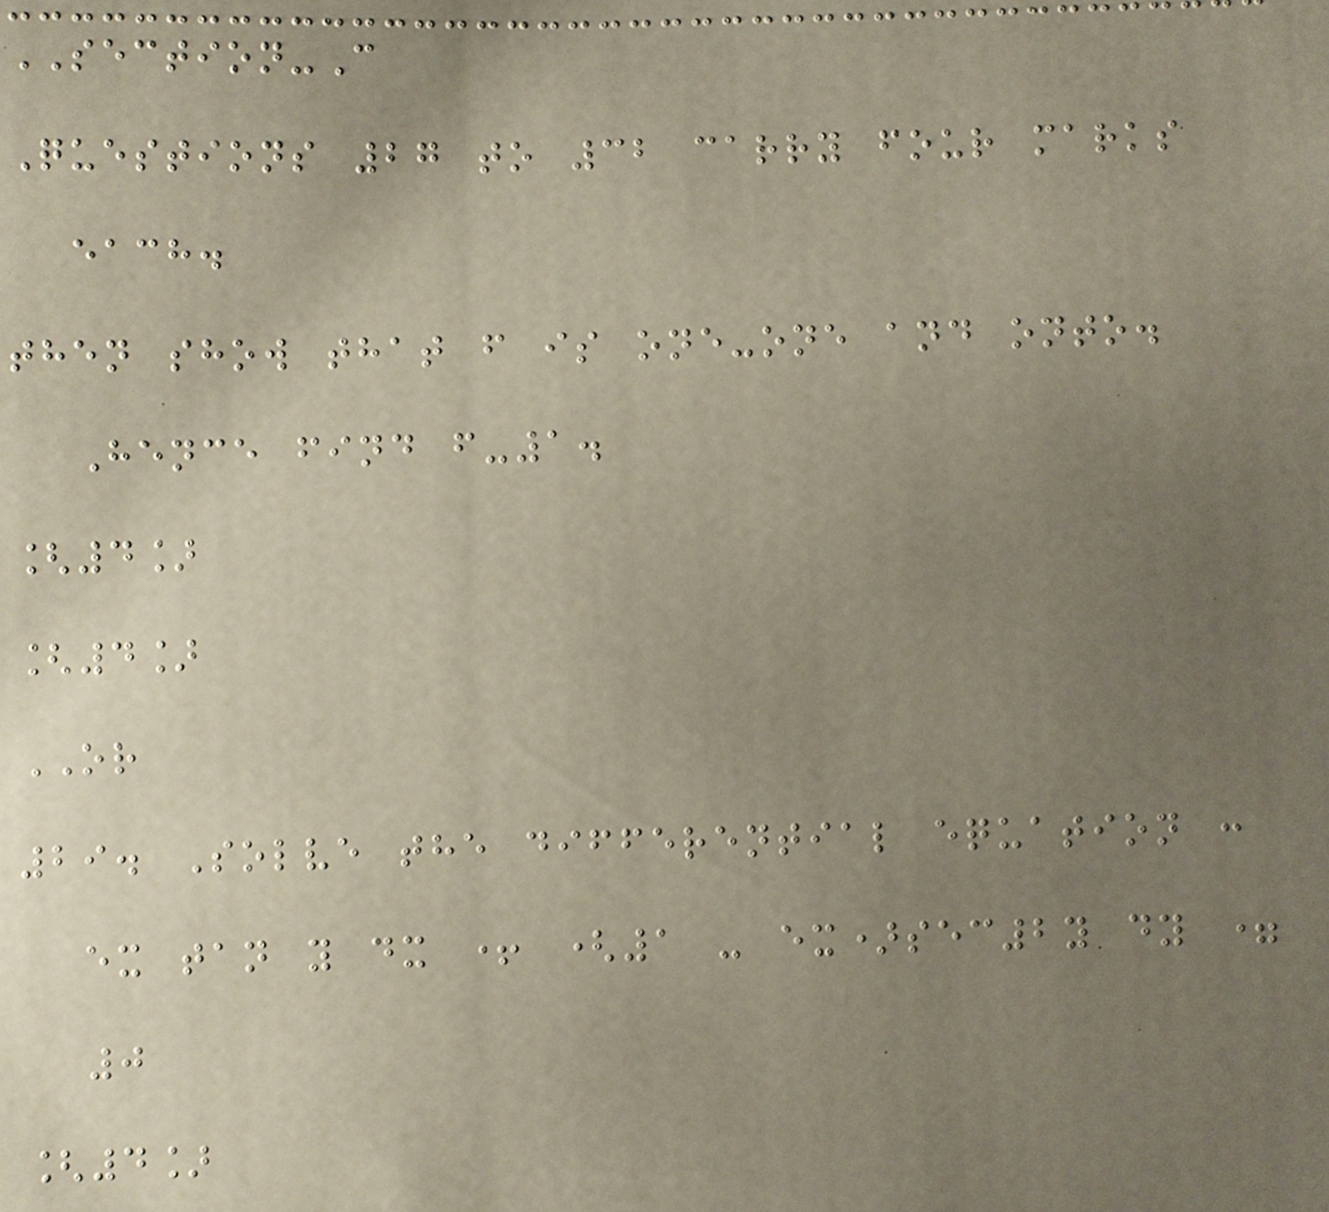SECTION-C
Questions 27 to 32 carry four marks
each.
then show that f is one-one and onto.
Hence find f-1.
[4]
[4]
OR
29. Solve the differential equation :
ex tan y dx + (1 - ex)sec2y dy =
0
[4]
